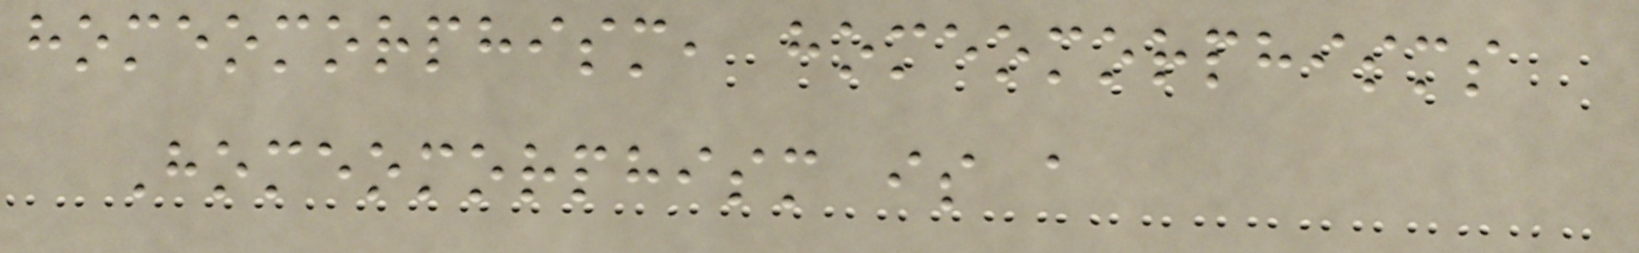homeomorphism, homeomorphisms
Homeomorphism is a
